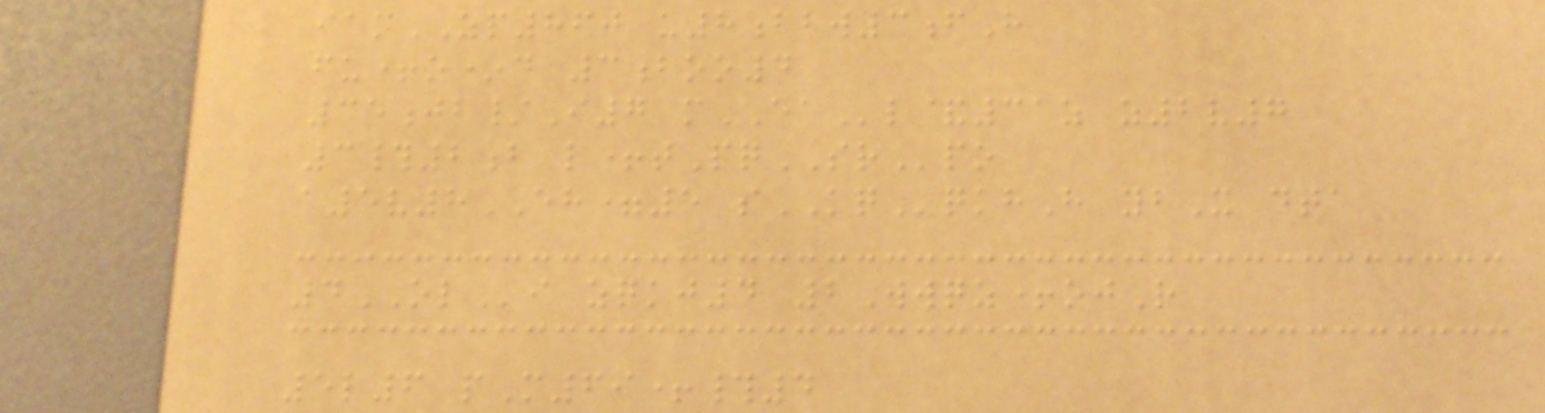iamZP860 u8bbw3fH
fu+o*d 3boo4
35jb/I7 mEAl&31z z2v7
3#2b l+tPqSRpo
a5v8EH=5 sKQqkhH ybX dta
4OLi zqkj4 2Wwqz+ojR
5l6 pM69+#4
